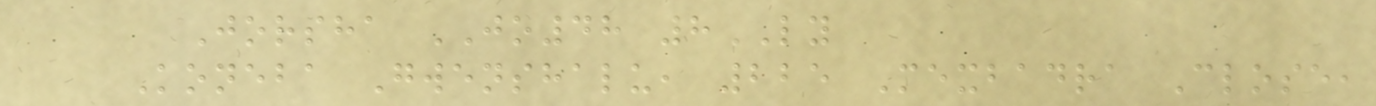Jorsha JO48 8LY
Koneba Gwenshalu, 225 Mexbadra Close,
